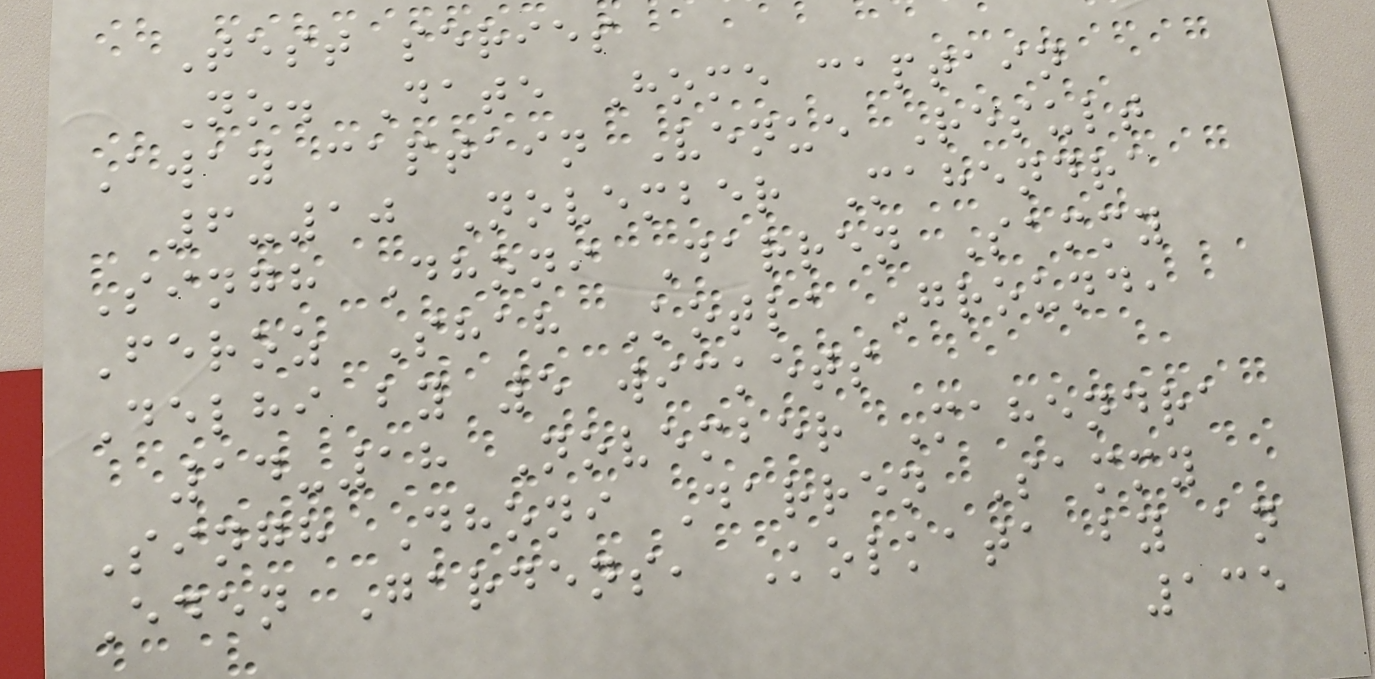Test series
No. Date Home captain
Away captain Venue Result
6-10 November Mahendra
Singh Dhoni Darren Sammy
Feroz Shah Kotla Ground,
Delhi by 5 wickets
14-18 November Mahendra
Singh Dhoni Darren Sammy
Eden Gardens, Kolkata by an
135
